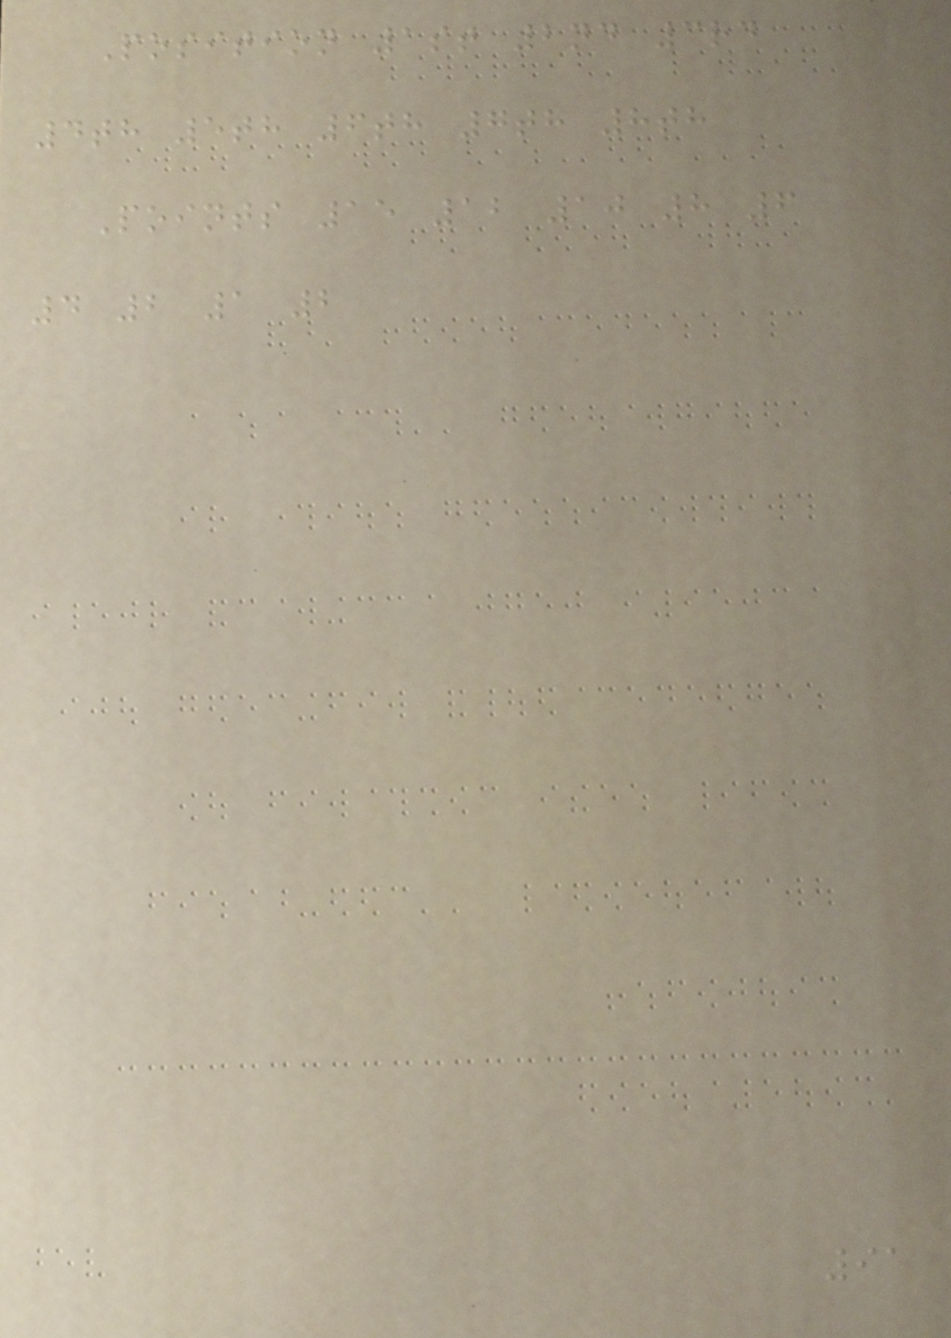Position 1st 2nd 3rd
4th 5th 6th 7th 8th
Points 15 12 10 8 6
4 2 1 2
91
